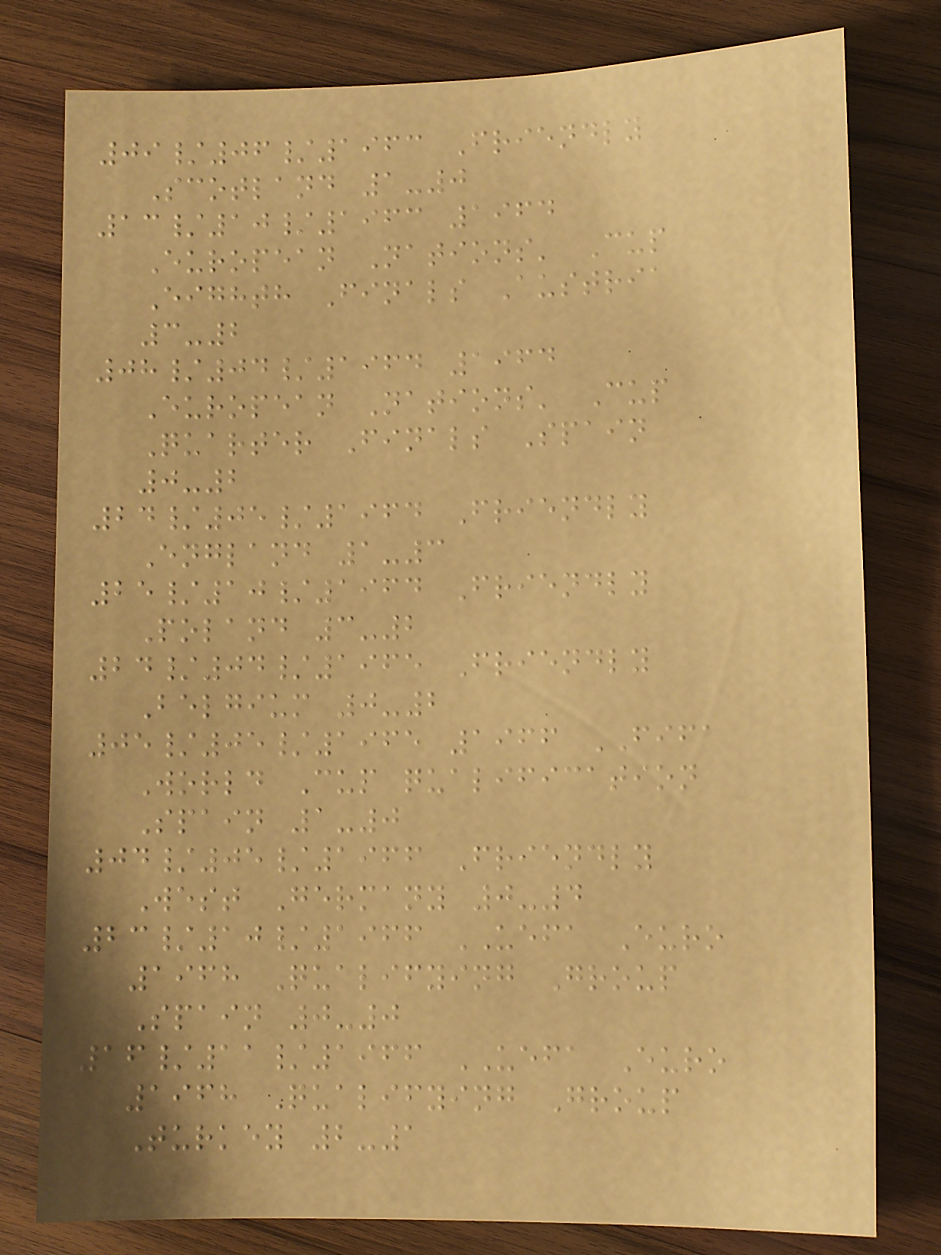09/06/1963 Friendly
Scotland 1-0
13/10/1963 1964
European Nations' Cup
Eighth Finals Austria
3-2
08/04/1964 1964
European Nations' Cup
Quarter Finals Spain
0-2
24/05/1964 Friendly
England 1-3
25/10/1964 Friendly
Poland 3-2
24/04/1965 Friendly
Belgium 0-2
05/05/1965 1966 FIFA
World Cup qualification
Spain 1-0
04/05/1966 Friendly
West Germany 0-4
23/10/1966 UEFA Euro
1968 Qualifying Group
Spain 0-0
16/11/1966 UEFA Euro
1968 Qualifying Group
Turkey 2-1
